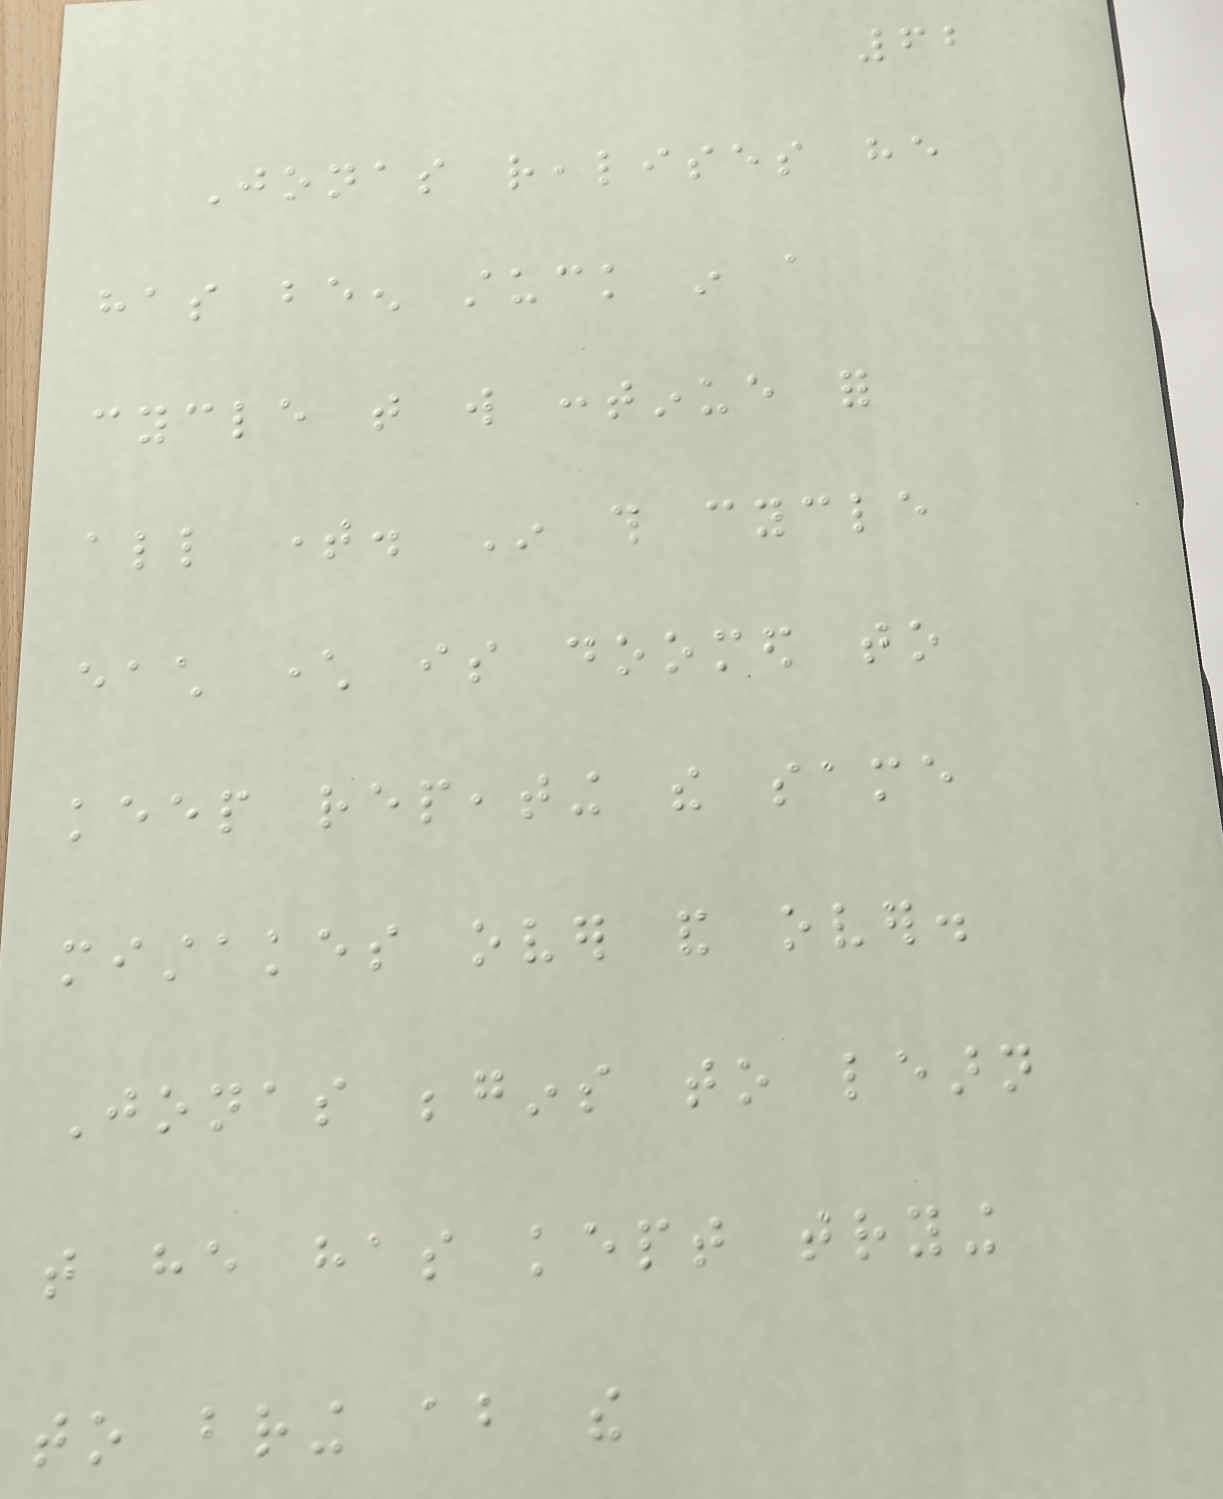62
Jonas realises he
has been stuck in a
cycle that will continue for
all time. In this cycle
each character is doomed to
keep repeating the same
mistakes over and over.
Jonas begins to learn
that he has kept trying
to bring about the
